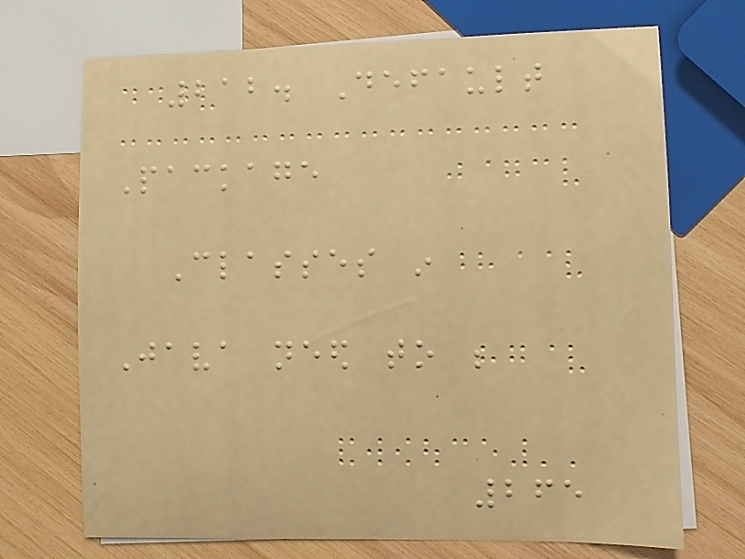212. Default
Package
Classes in
Java need to be
265
